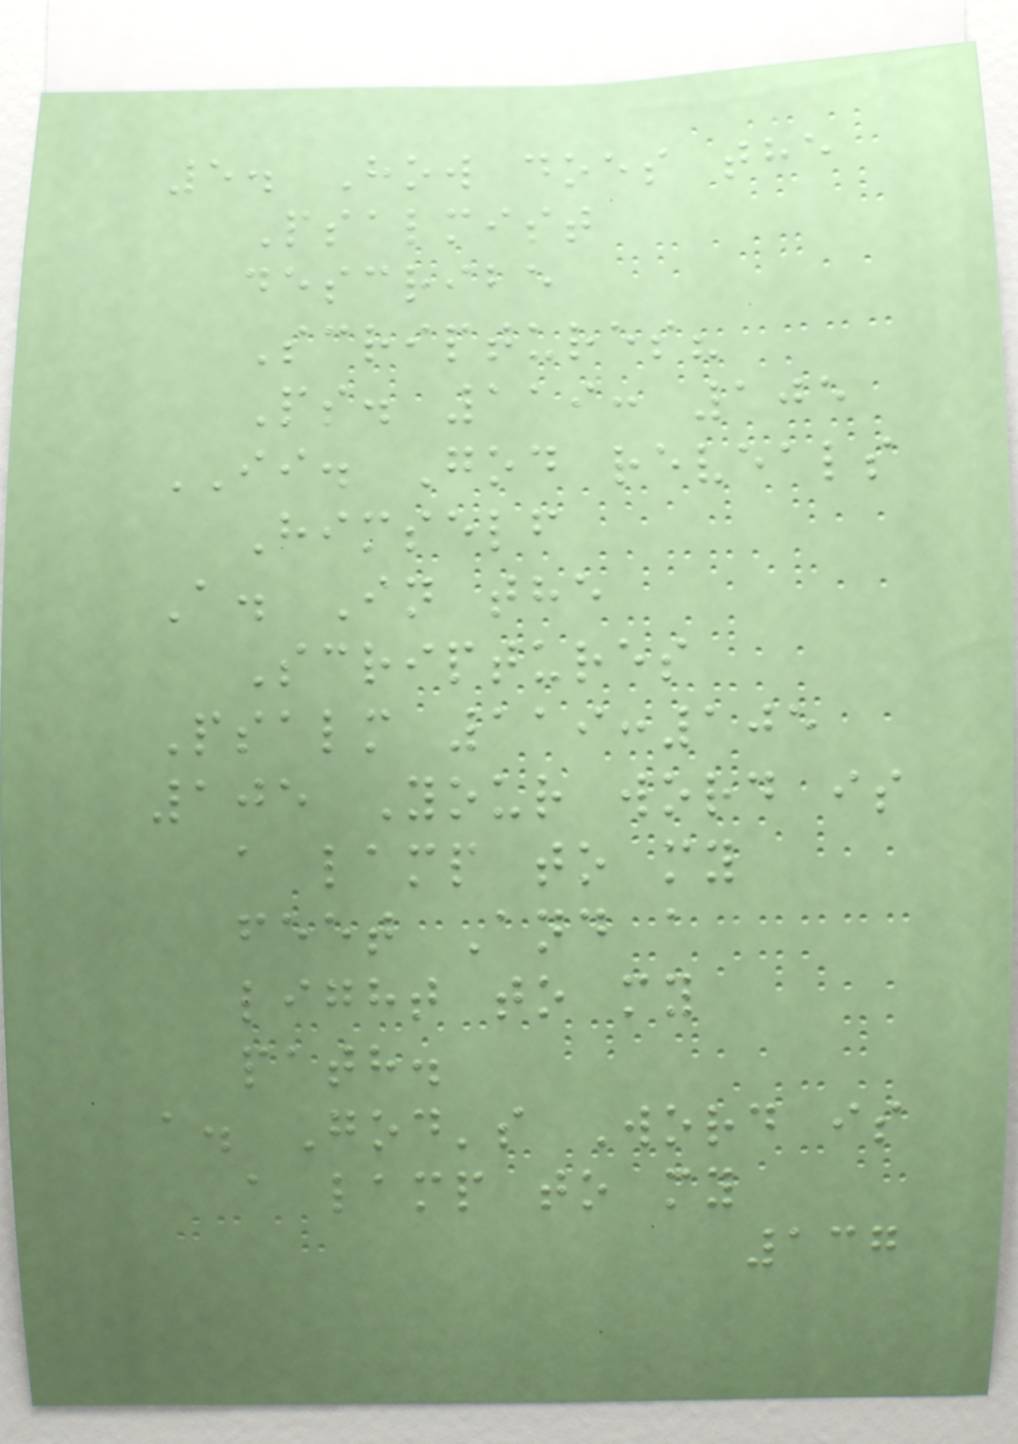5. How does the
Psalmist
describe
Scriptures?
Ps. 119: 105
II. God reveals
Himself
A. In the
Scriptures
Psalm 119:105
105 Your word is
a lamp to my
feet And a
light to my
path.
a. God's Word is
a lamp to my
137
